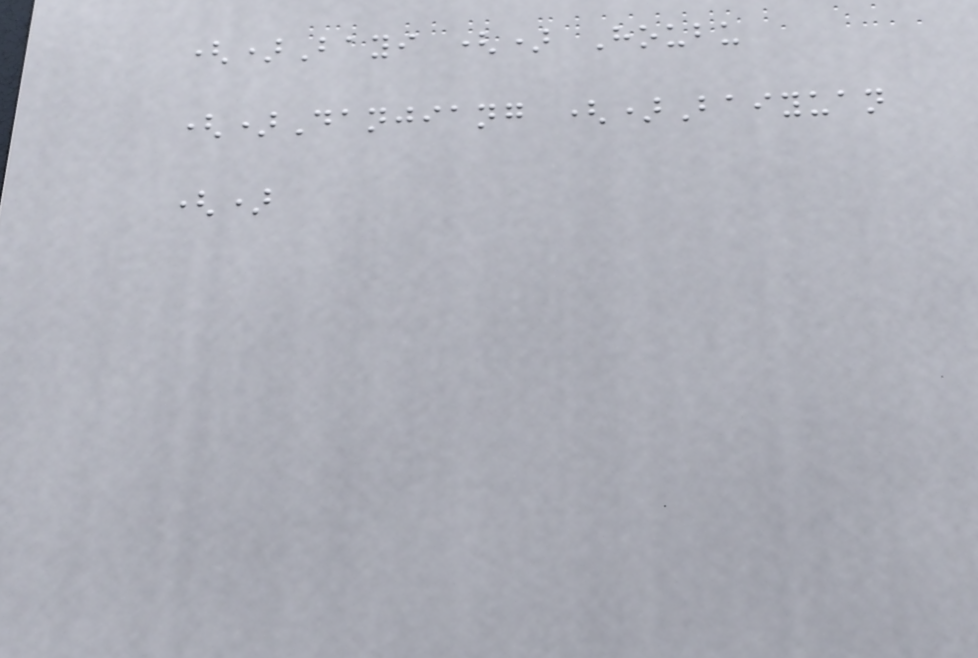()Bayi () Houbu
()Danjiang ()Baiyuan
()
